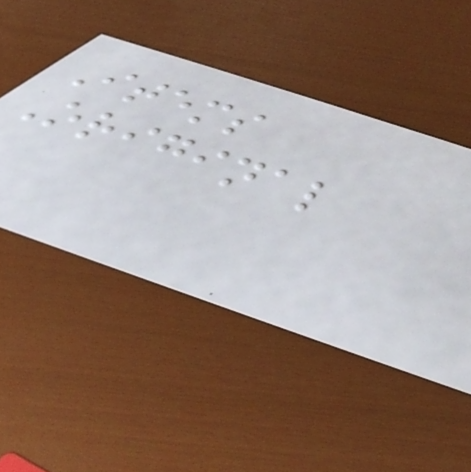Items
Original
